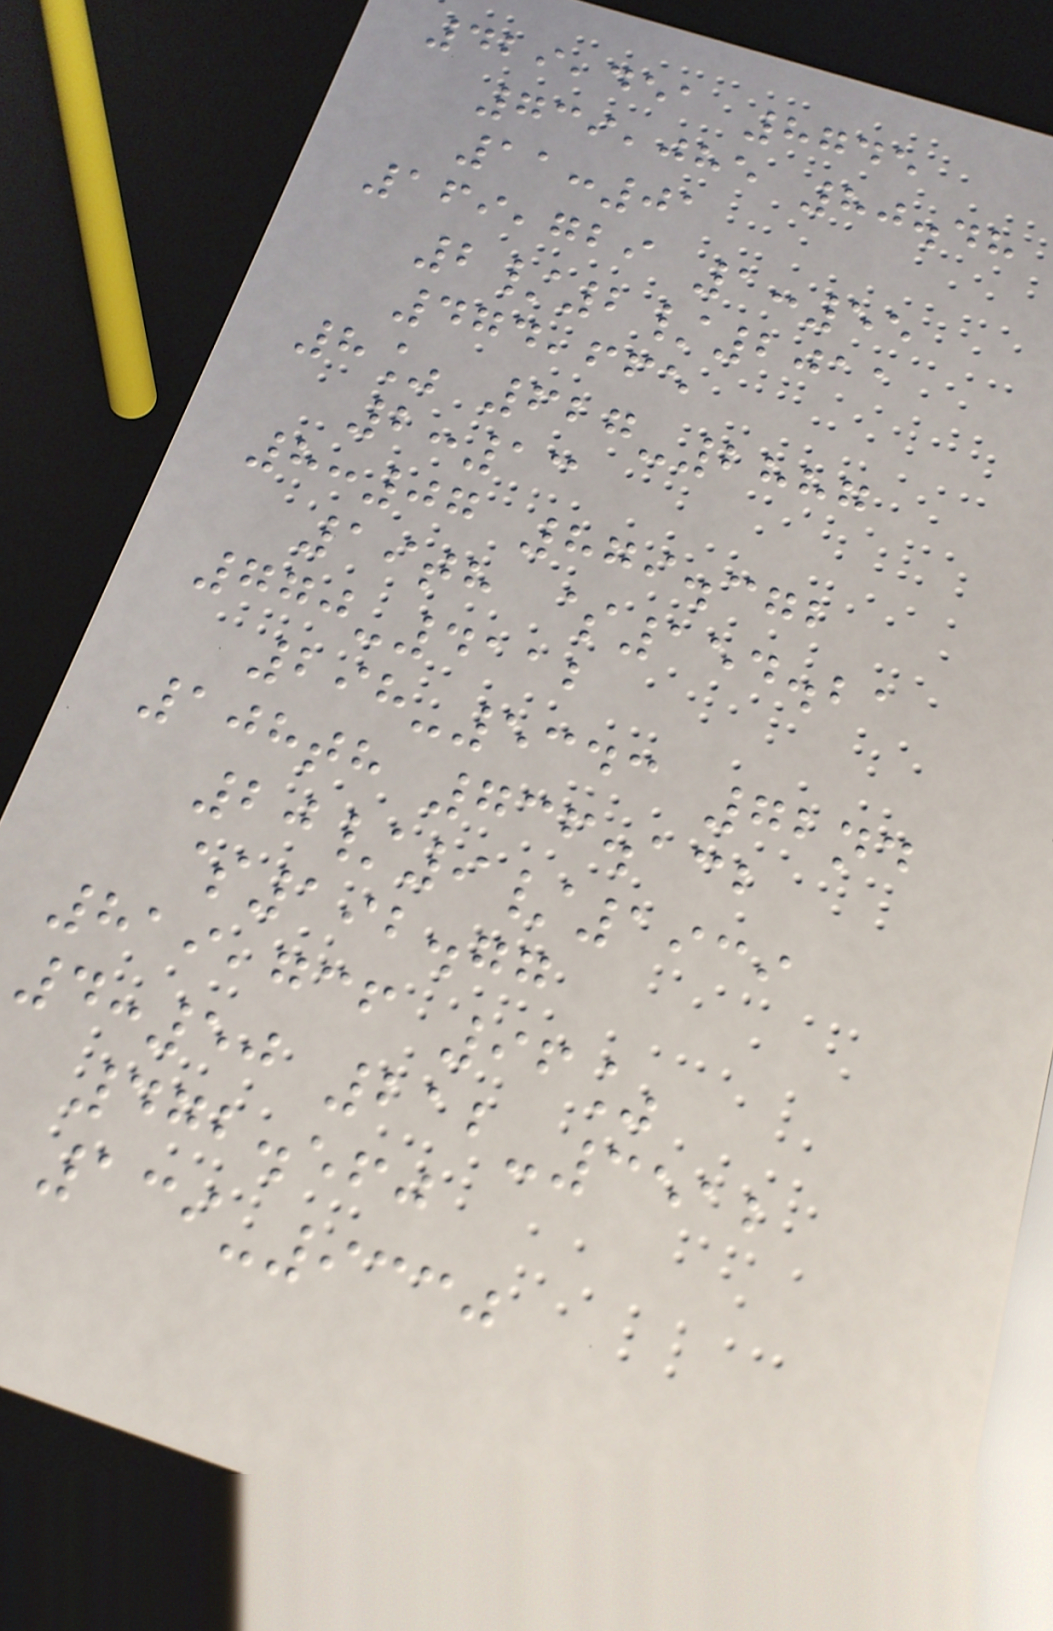429,451 8745
739,085 80.48
11:01
169,729 1:55
2/2/2011
474,665
8% 627-2887
2:13
8:07 879.372
19th $154.21
770-4112
298-5343 72nd
108th 736.132
20/9/1939
$192.77
819,736 96%
4:50 212-3512
472.560
139-9330
